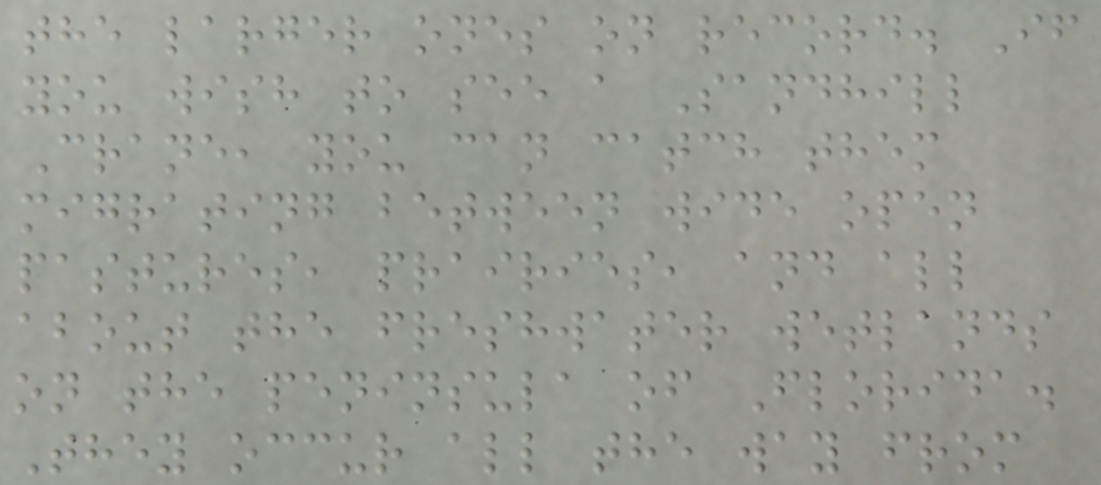the larger ones on record. If
you wish to see a Sandhill
Crane, you can catch them
migrating between wide open
pastures, prairies, and all
about the freshwater wetlands
on the peninsula of Florida.
They occur all the way from
